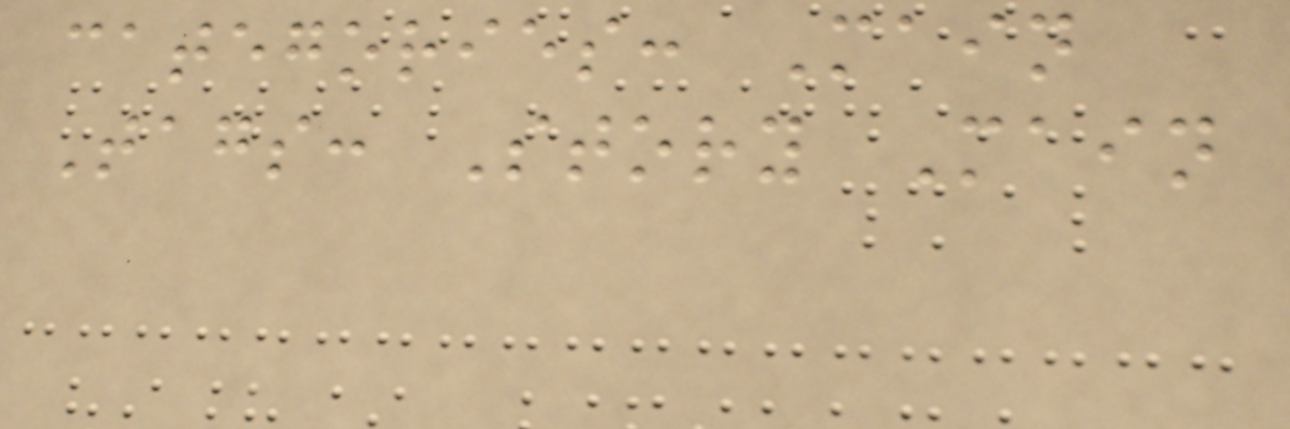categories: Main
Tags: Story Main
